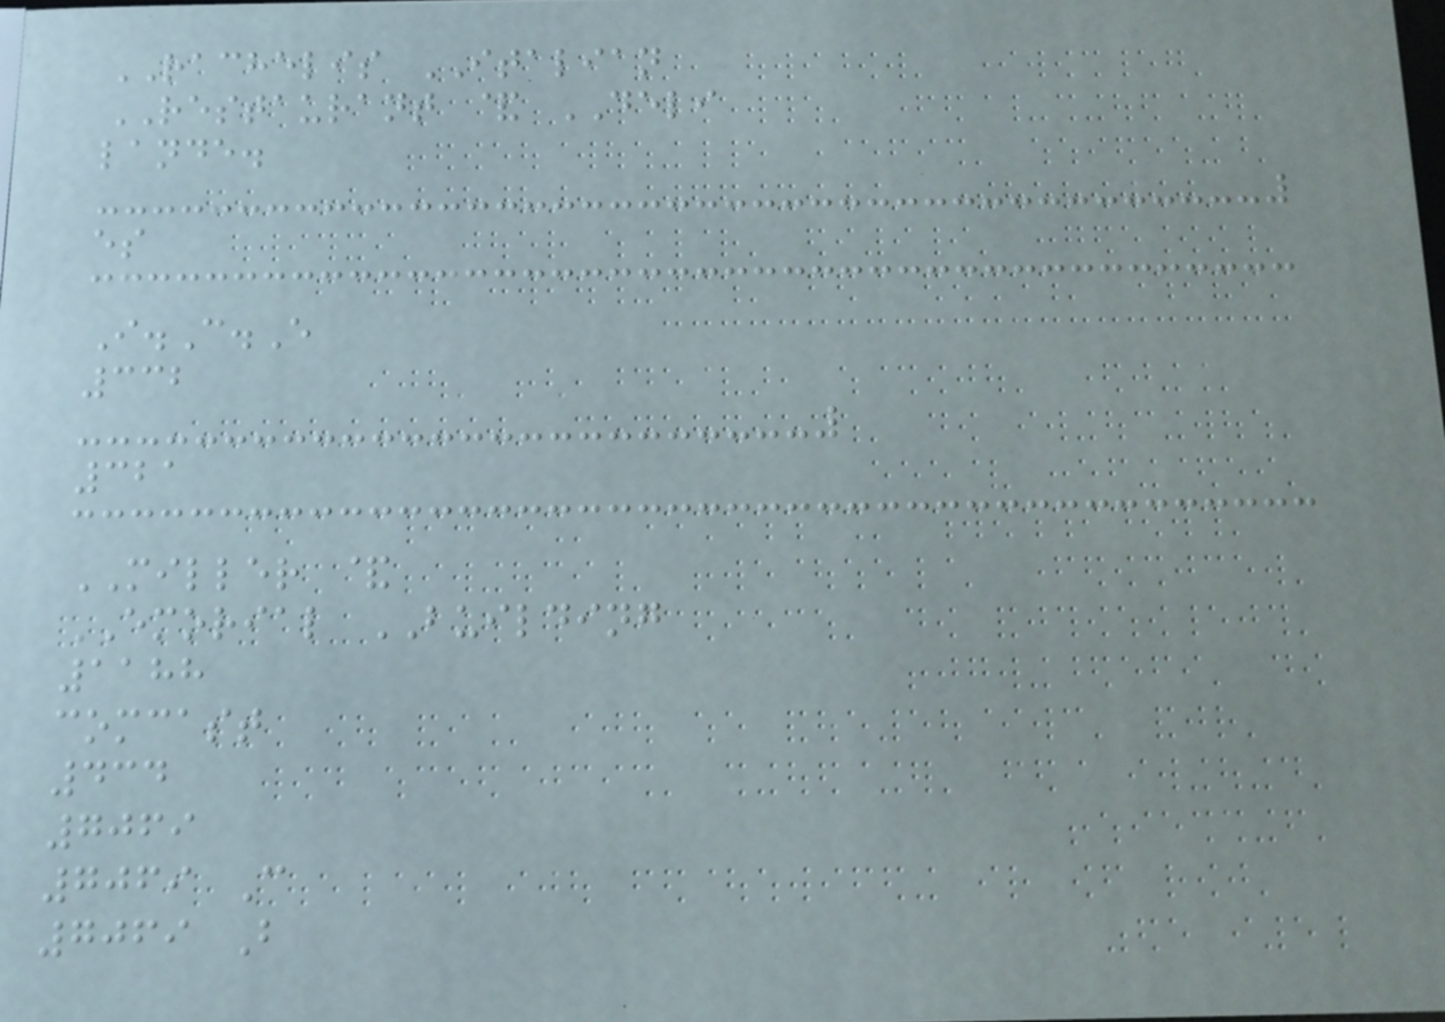RACHELIS ITALIAN
RESTAURANT & DELI
lande.
es
I.C.E
332
321
MILLER &
EMORIAL BUILDING
1188
comcast
434
7069
7069 C
7069 B
